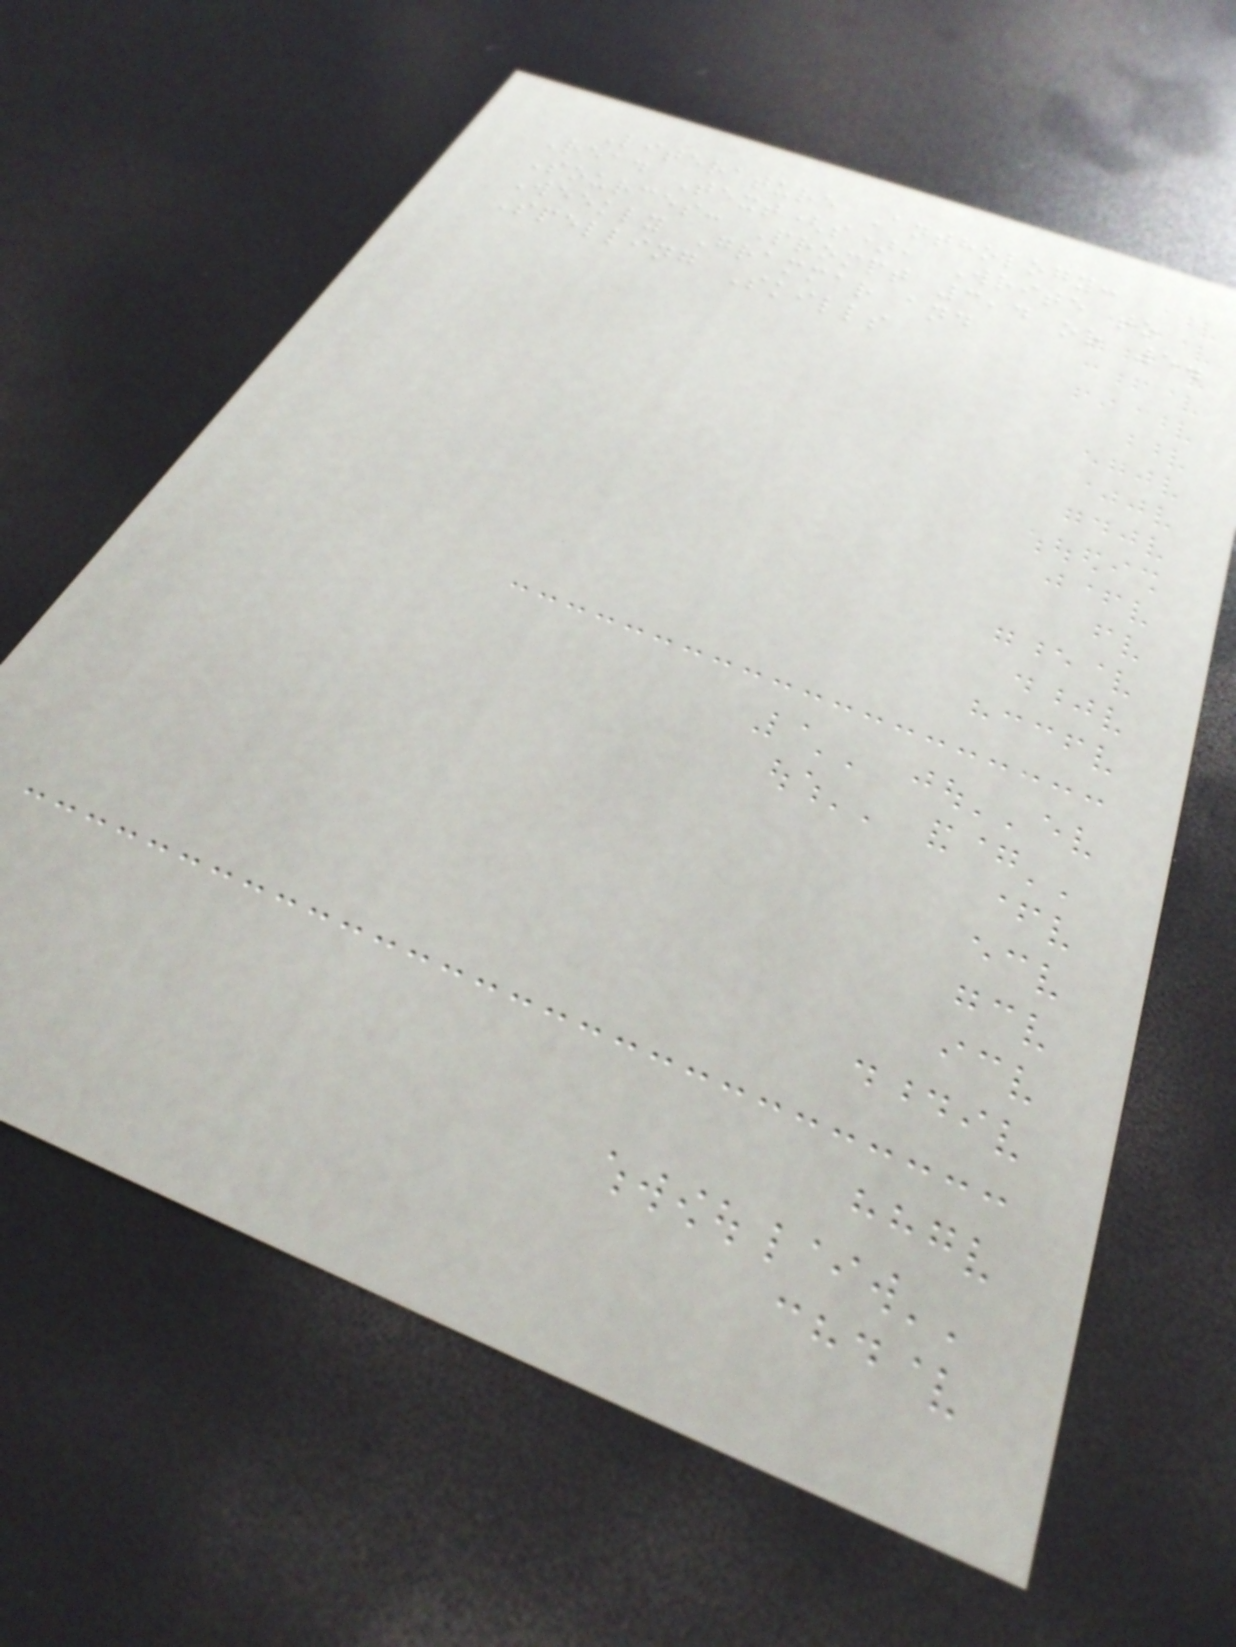Literature Anthology:
Read Text(s), Write to
Sources: Prompt 3,4 or 5.
Weekly Grammar and
Spelling Skills
